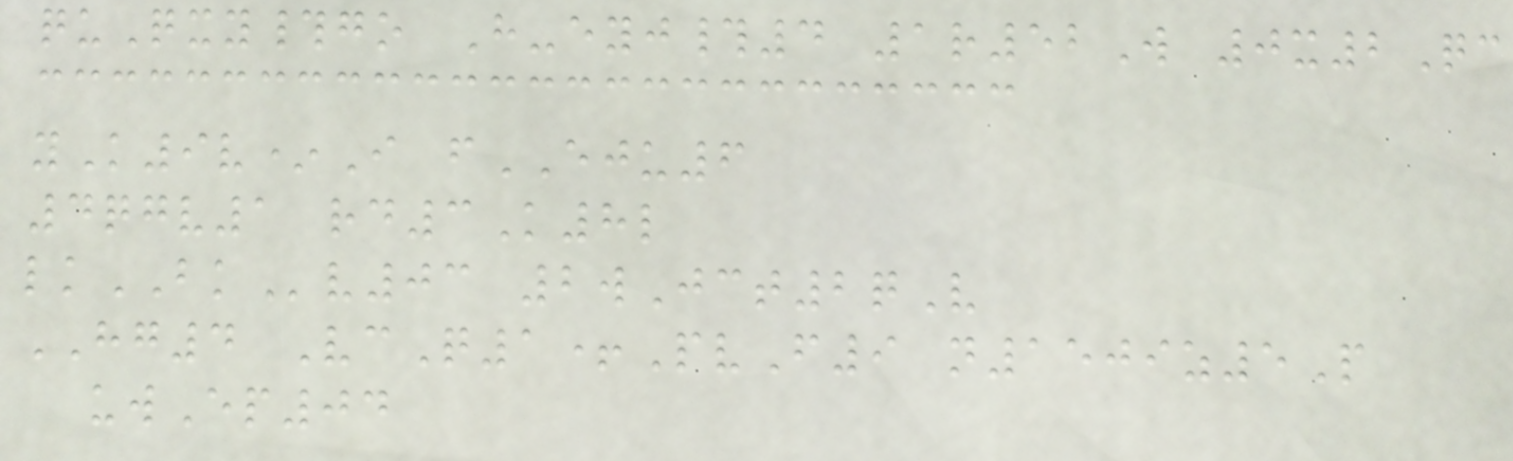quQxy#go H-eyj#4 1r52W 0x2Qc
yK9v*I fEJU6
4qgv1 rd3K8l
lkBKv03 2wJct2qV
HG4 VcQ1+PvF9 n1509z5P
uwEp04
